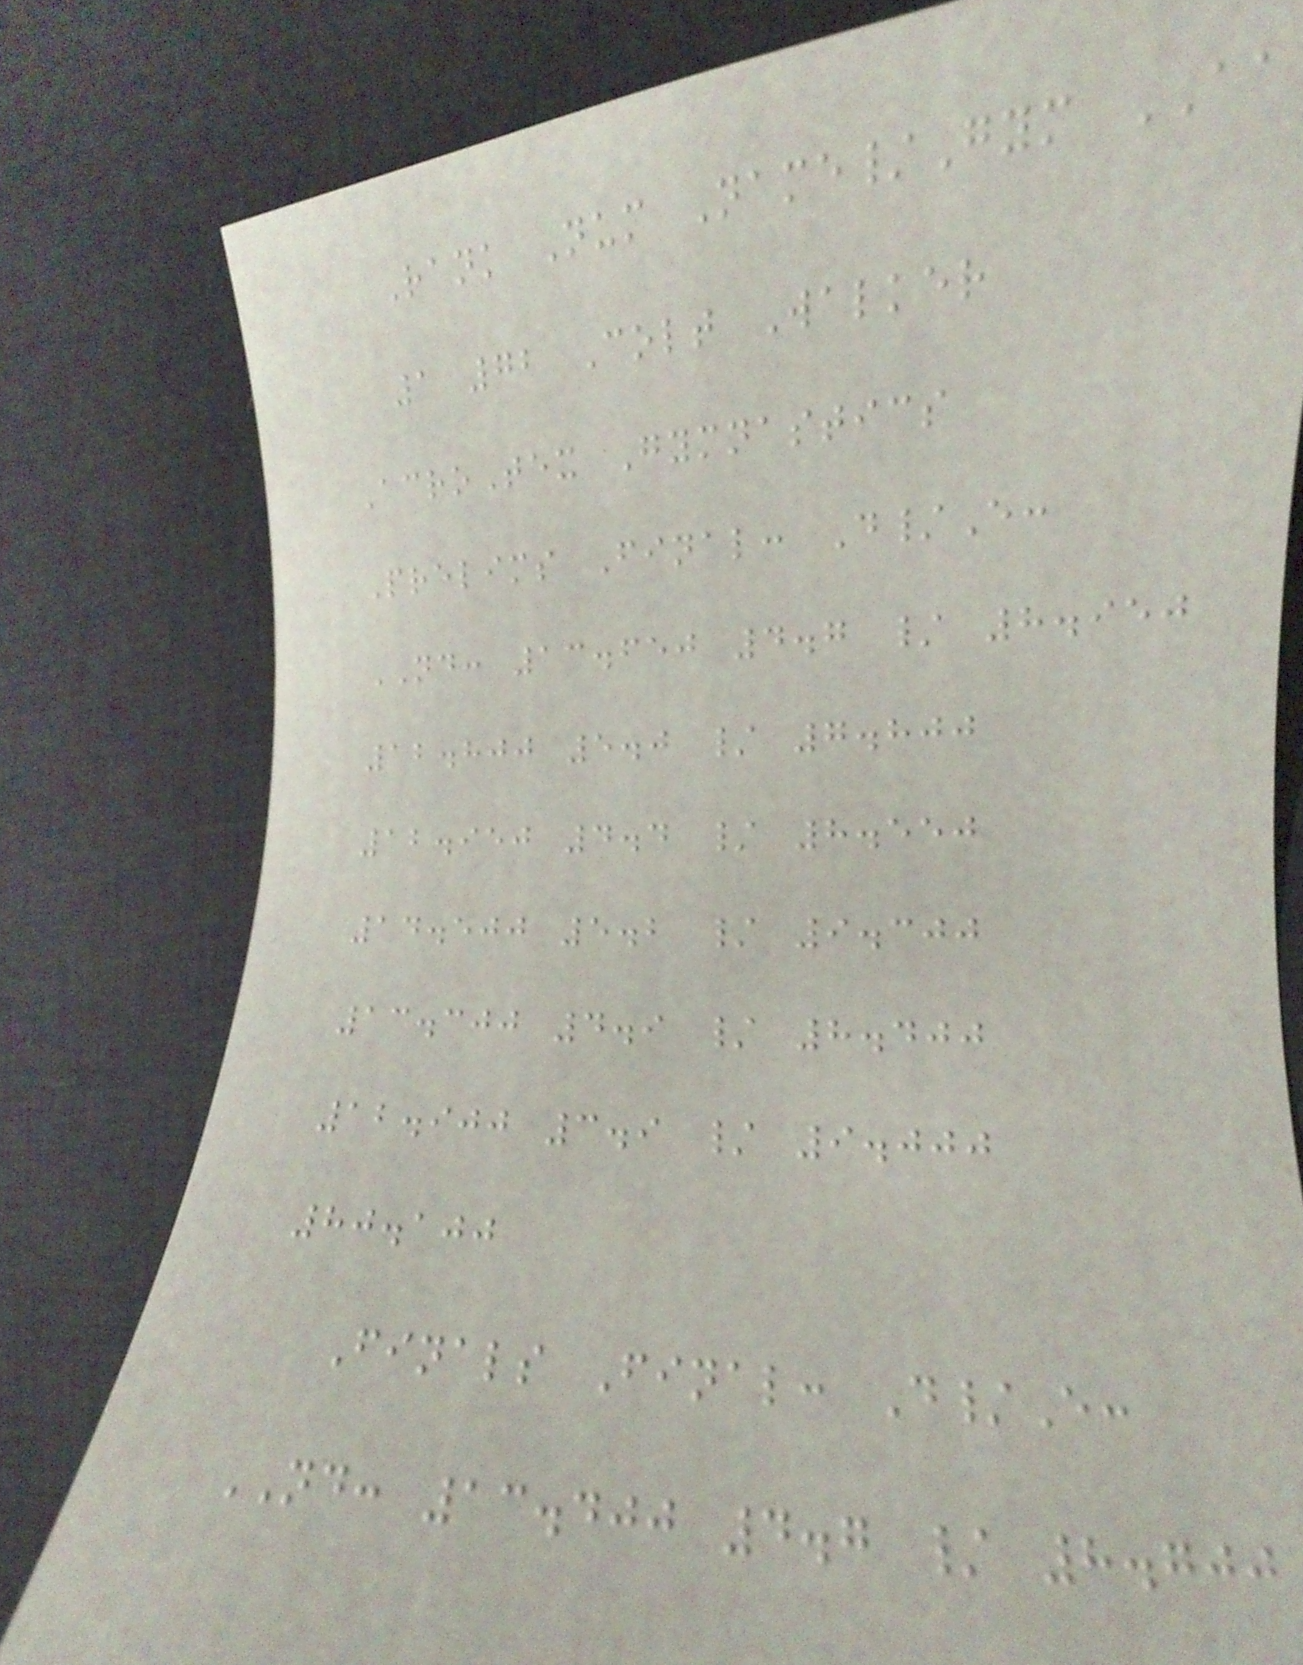Rank Num Name/Gym AA
1 72 Colt Walker
AcroTex Gymnastics
Prelims Final: D/E:
ND: 13.650 4.7 / 8.950
12.800 5.0 / 7.800
12.950 4.4 / 8.550
14.500 5.2 / 9.300
13.300 4.9 / 8.400
12.900 3.9 / 9.000
80.100
Finals Final: D/E:
ND: 13.400 4.7 / 8.700
